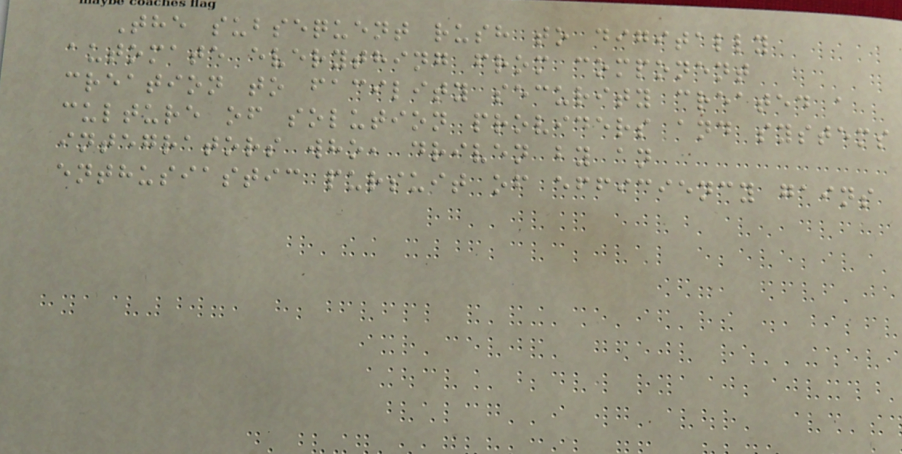The subsequent rush to digitally
automate everything from component
creation to facility security created a
culture of solution providers and systems
integrators who, driven by an
enthusiastic pursuit of efficiency gains
